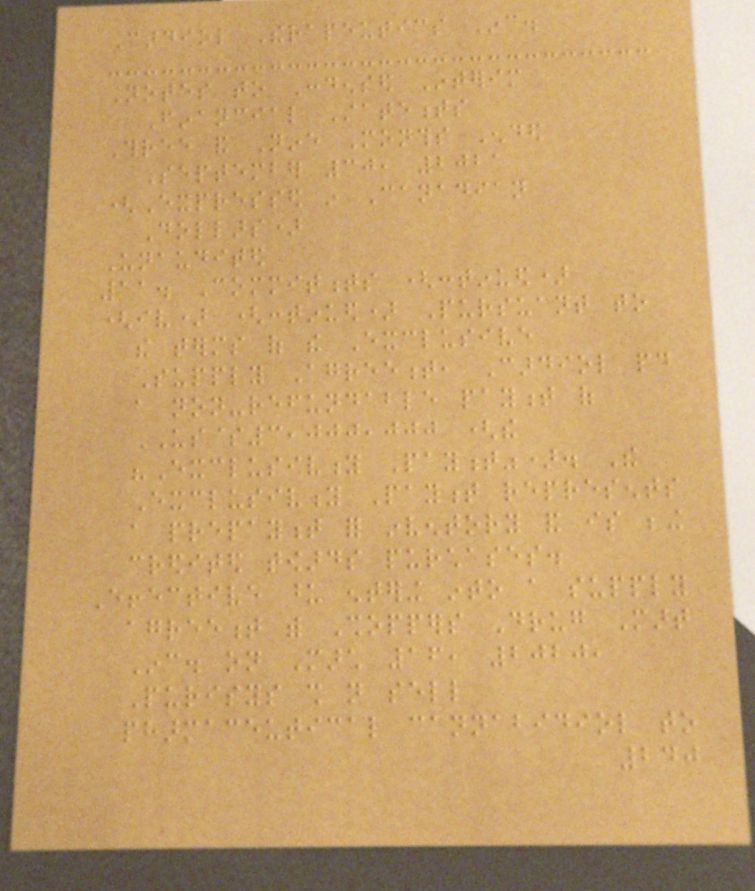Cardiol Therapeutics Inc.
Notes to Condensed Interim
Financial Statements
Three and Nine Months Ended
September 30, 2021
(Expressed in Canadian
Dollars)
Unaudited
11. Commitments (continued)
(iv) (continued) Pursuant to
the terms of the Exclusive
Supply Agreement, Cardiol paid
a non-refundable payment of
US$3,000,000 (the
"Exclusivity Payment"). The
Exclusivity Payment represents
a prepayment for inventory and is being
credited towards purchases.
Effective upon entering into a supply
agreement with Shoppers Drug Mart
Inc. on March 16, 2020,
Purisys shall not sell
pharmaceutical cannabidiol to
240
